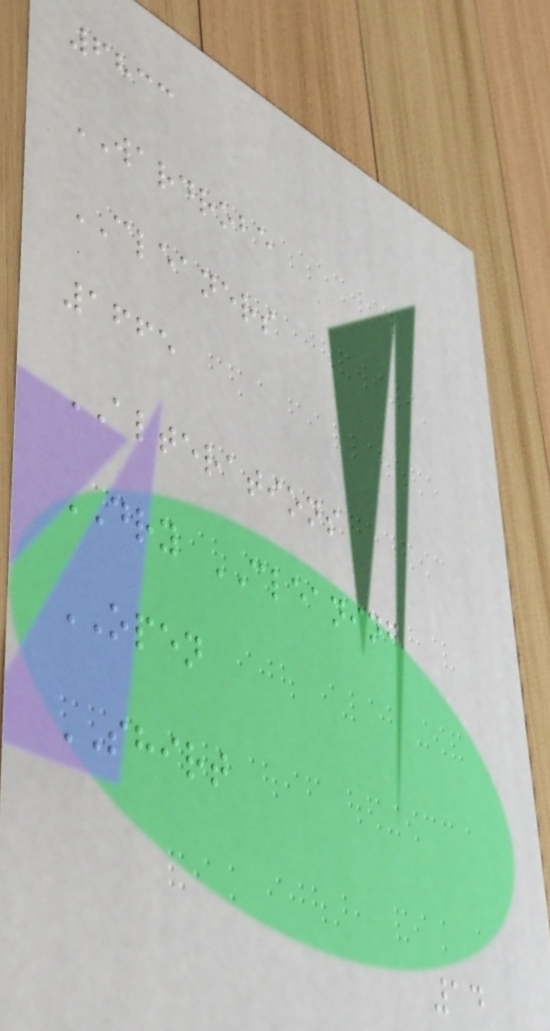6833
WARDROBE
CLEANERS
1665
ALTERATIONS
DRY CLEANING
OPEN
SHIRT
14
